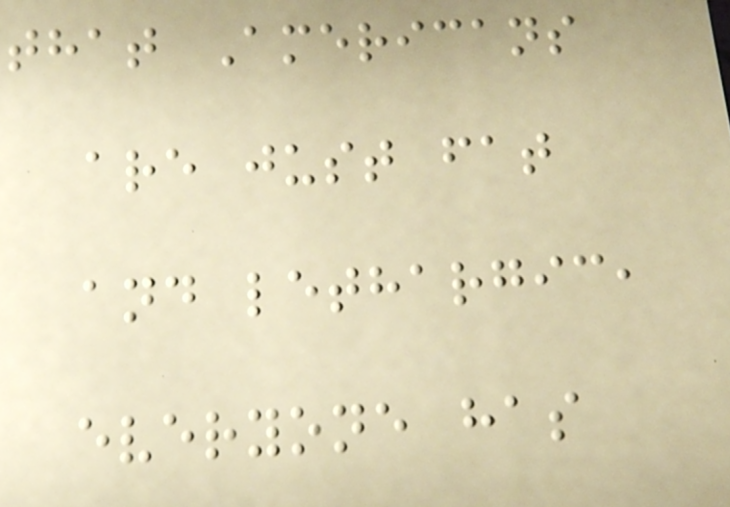that Americans
are just fat
and lethargic,
everyone has
